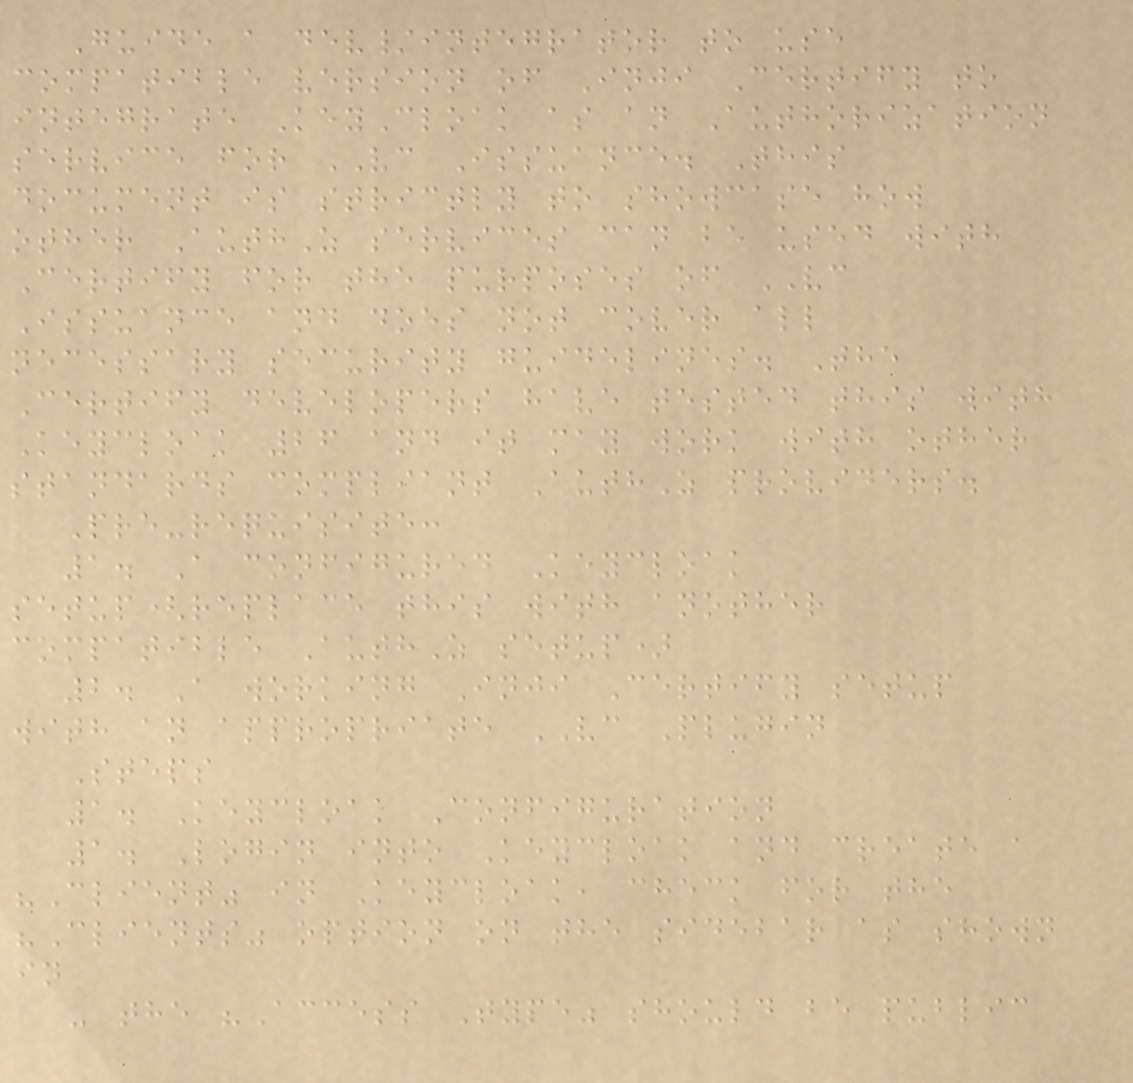Guide a dev/integrator to use
compatible version of Inji Certify to
integrate KeyCloak as an Authorization
service for VC Issuance. This
document is strictly to showcase how
other AuthZ services can be used with
Certify for the purposes of VC
Issuance and does not cover all
necessary security guidelines. The
Certify developers have tested this with
Keycloak 26 and it may work with other
standards compliant AuthZ providers.
Pre-requisite:
1. A configured Keycloak
setup(replace this with another
compatible AuthZ setup)
2. A working Inji Certify setup
with an appropriate VC Plugin
Steps
1. Keycloak Configuration
1. Login into Keycloak and create a
"Client" in Keycloak, check for the
"Clients" option on the sidebar as shown
in
- the "Access Type" should be public
